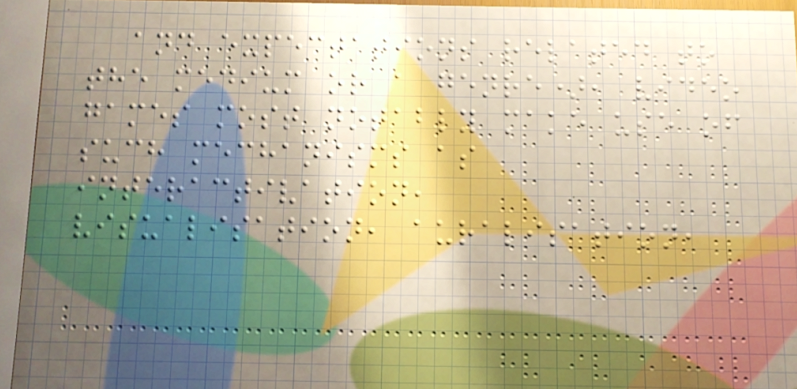and expectations related to
the medium or a genre), video
games most notably make use of
such mechanisms as
interactivation,
visualisation, auralisation,
